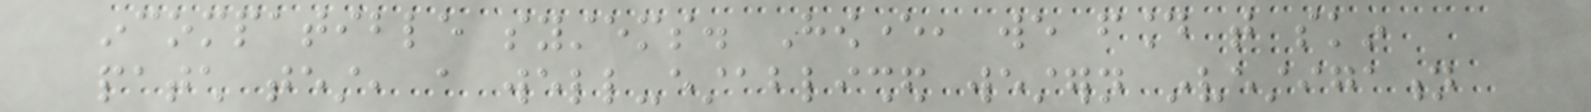incompatible systems. However, we found that skin
patch test, a well-established western investigation
